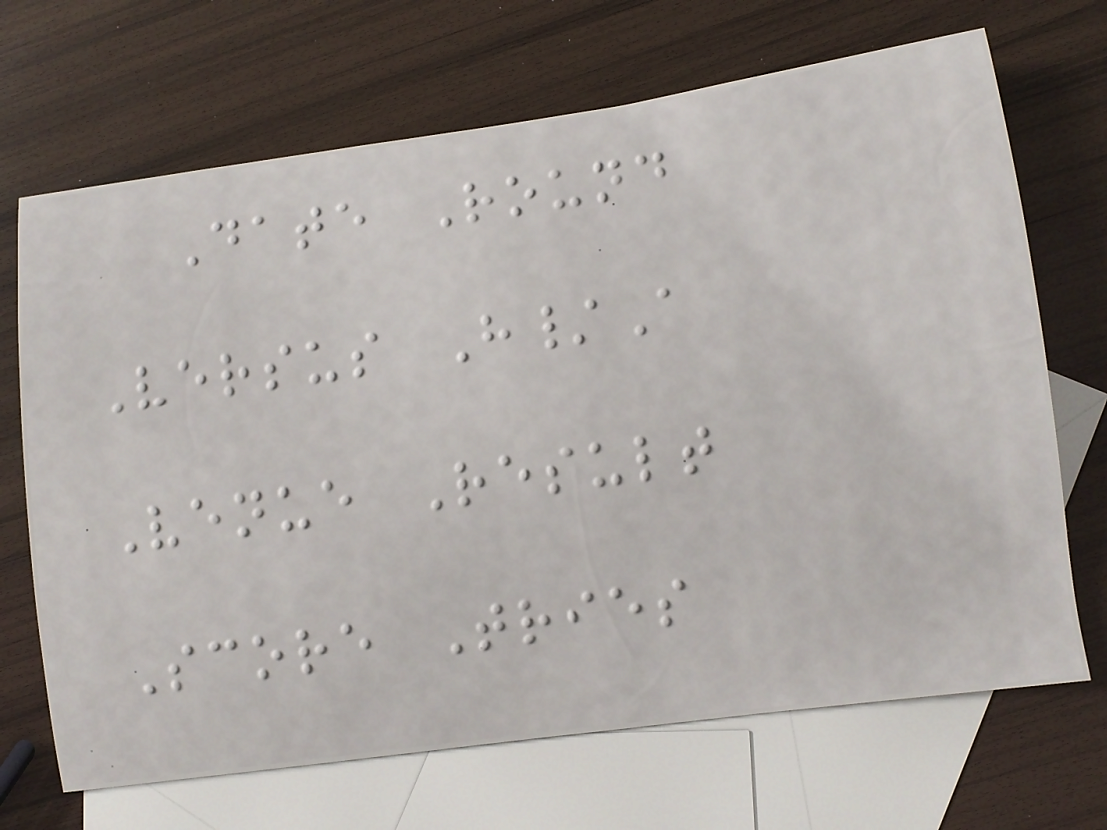Date Round
Versus H/A
Venue Result
Score Tries
